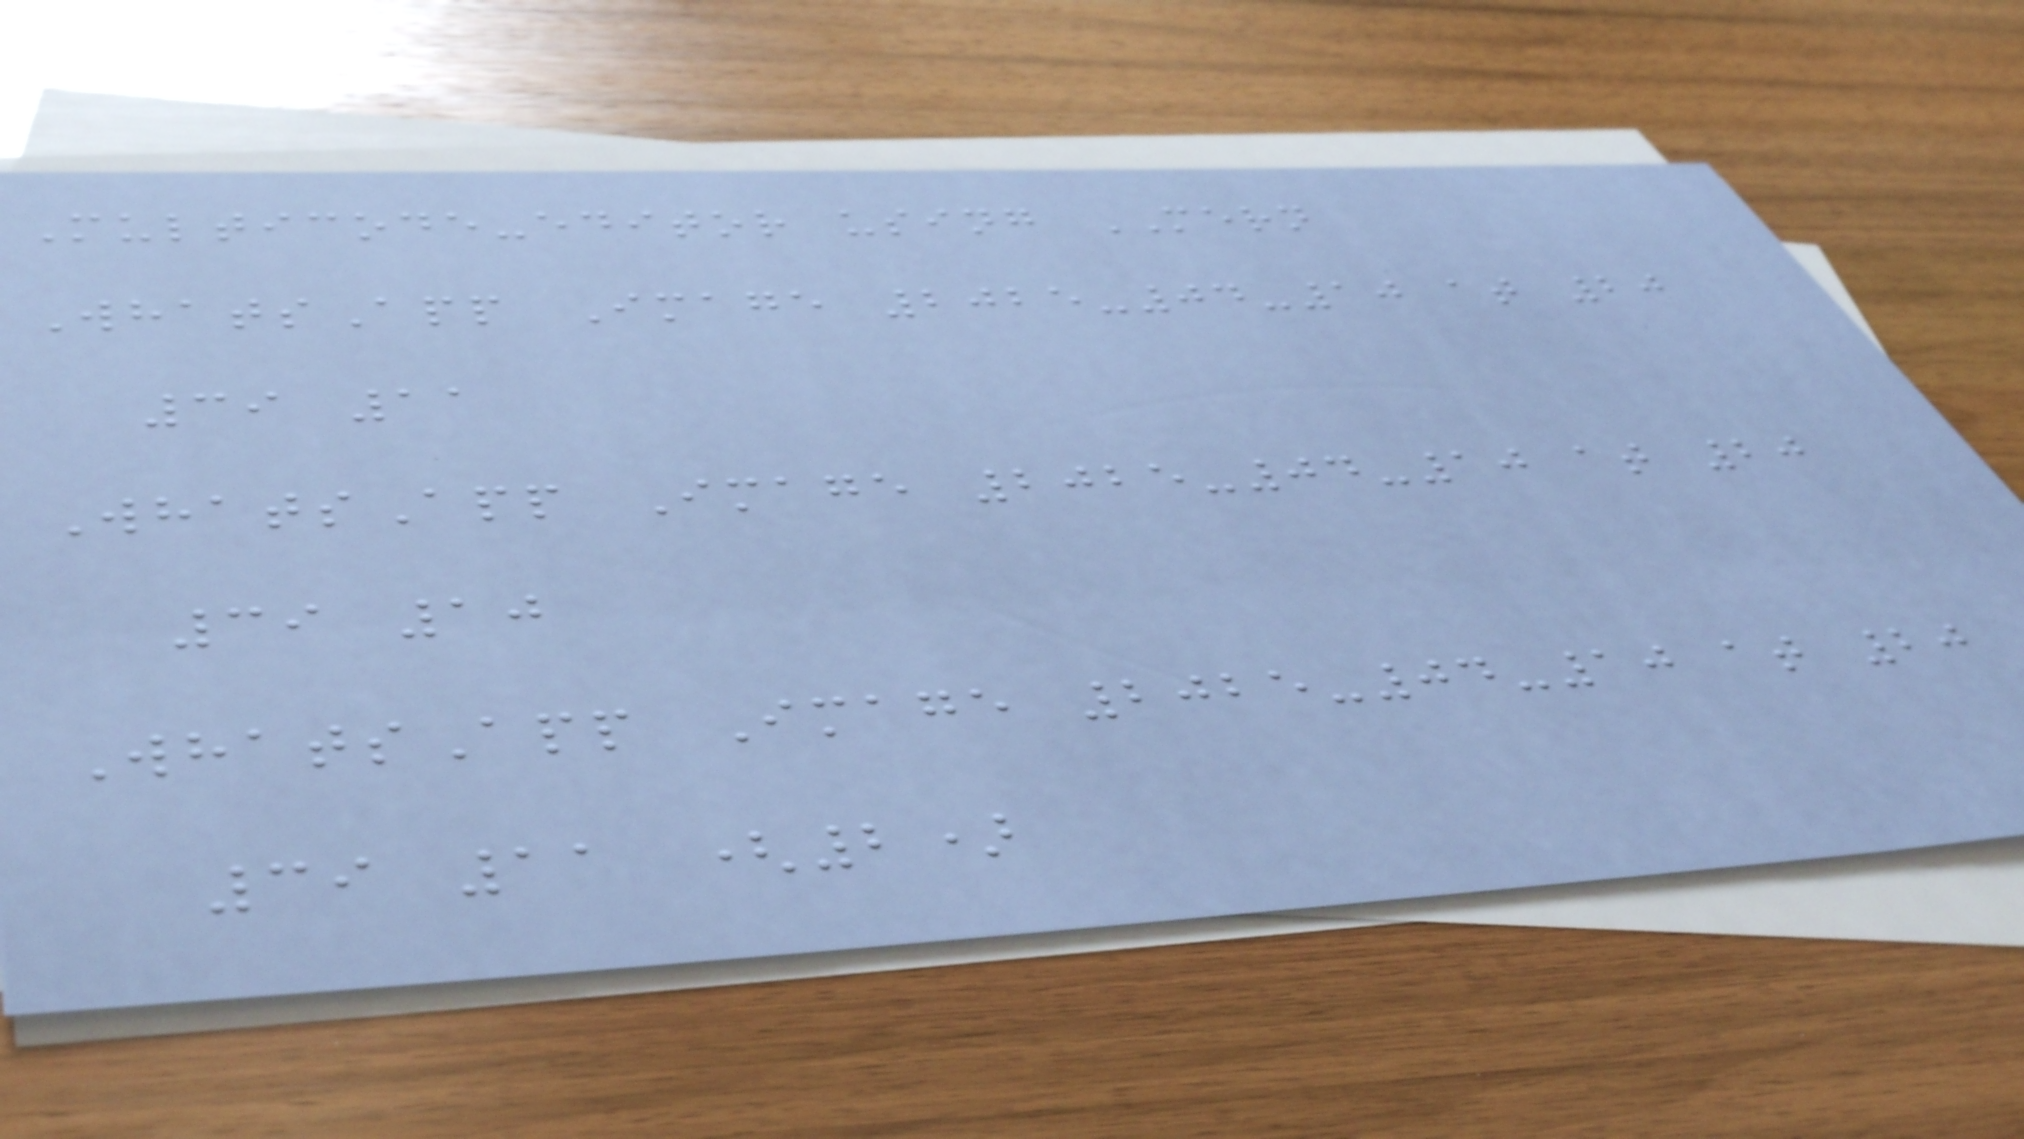Multicode-editor using MERN
WhatsApp Image 2025-04-10 at 20
39 11
WhatsApp Image 2025-04-10 at 20
39 10
WhatsApp Image 2025-04-10 at 20
39 11 (2)
